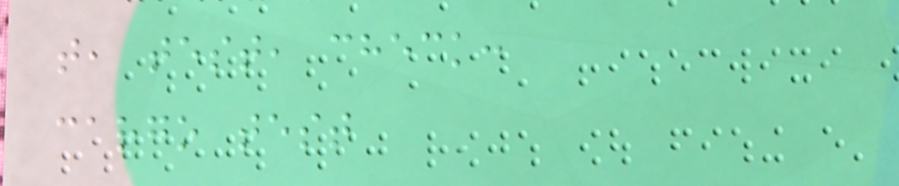t, test, check:
cargo test
